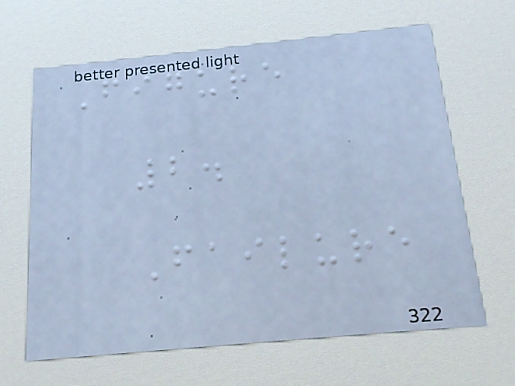Figure
2.
Failure
